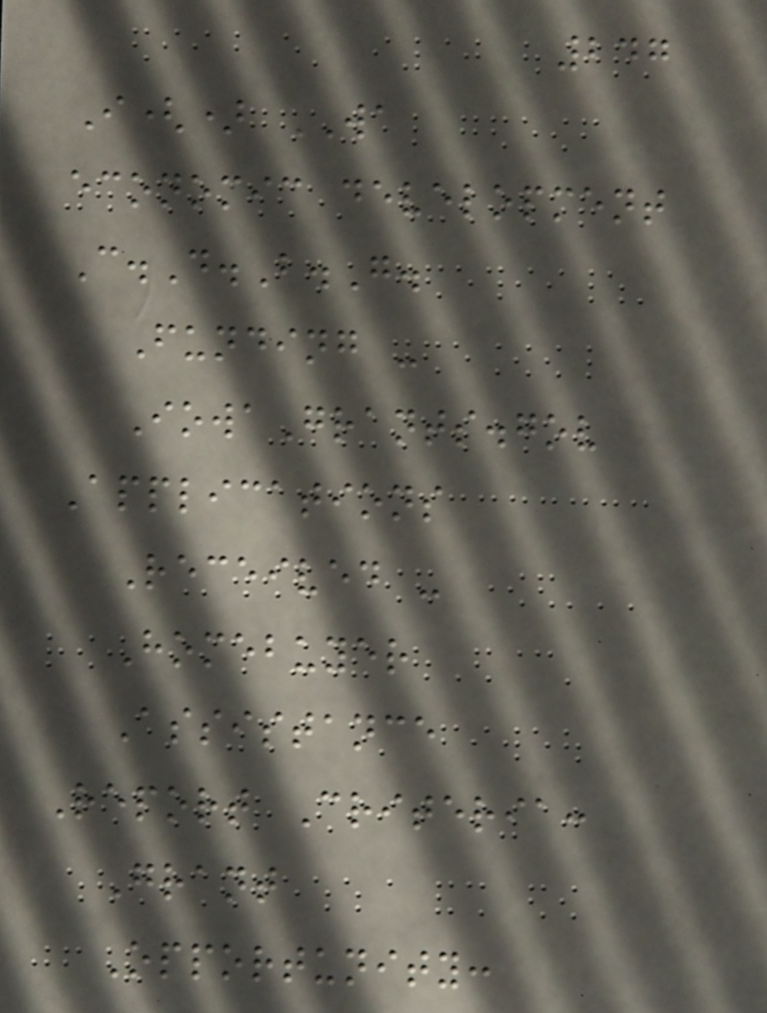247
I() WA
economic development
C.D.B.G.
Funding -
IowaGrants.gov
Applications
Received -
Homebuyer
Assistance
Report Criteria:
Grant
Opportunity:
